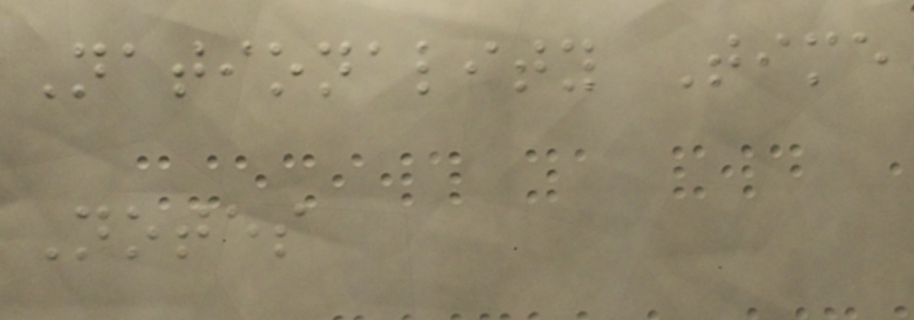Nationality Time
Notes
